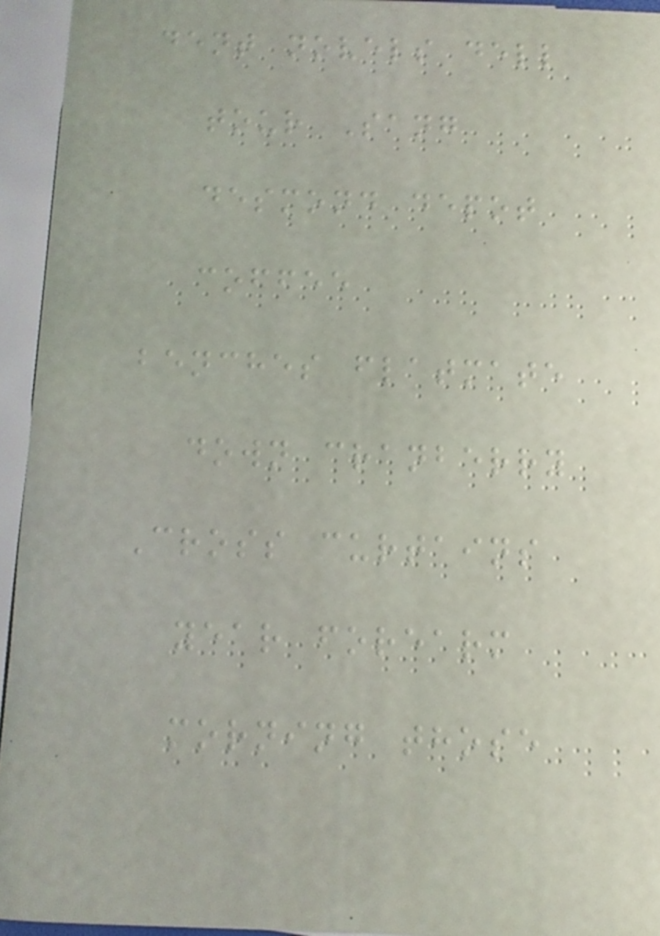dent novels dell
tour Sang
desmond depot
coffee
benches flatmate
down cranberry
Cross curtains
year forearm
morning those
